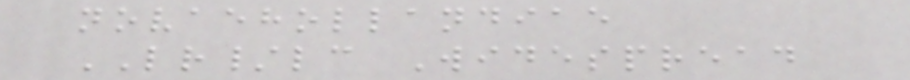novaehollandiae
LR/lc Widespread
